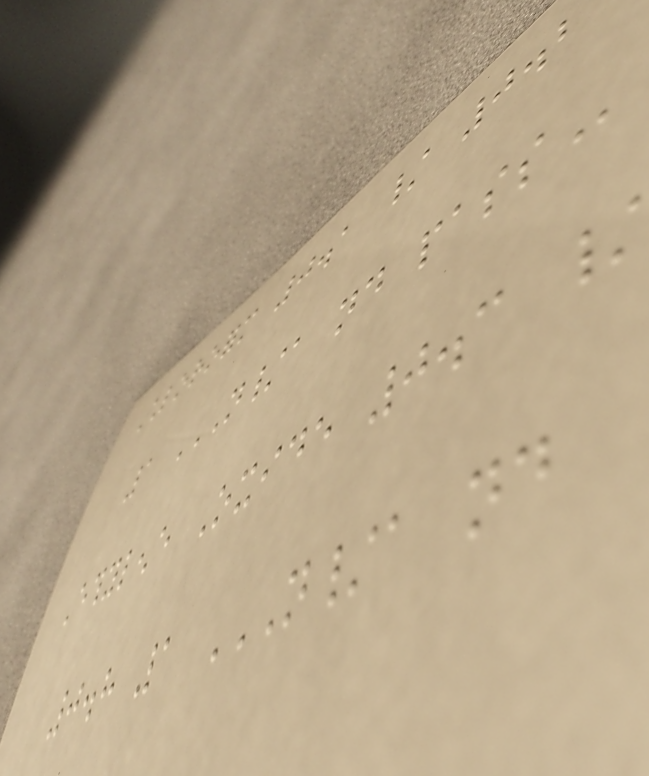Chloroform 0.1 / 0.2
1 N/A ND PASS
Ethylene Oxide 0.3 /
0.8 1 N/A ND
